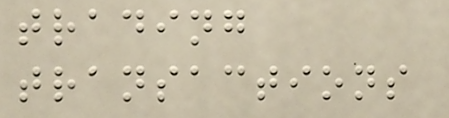trading
transactions
